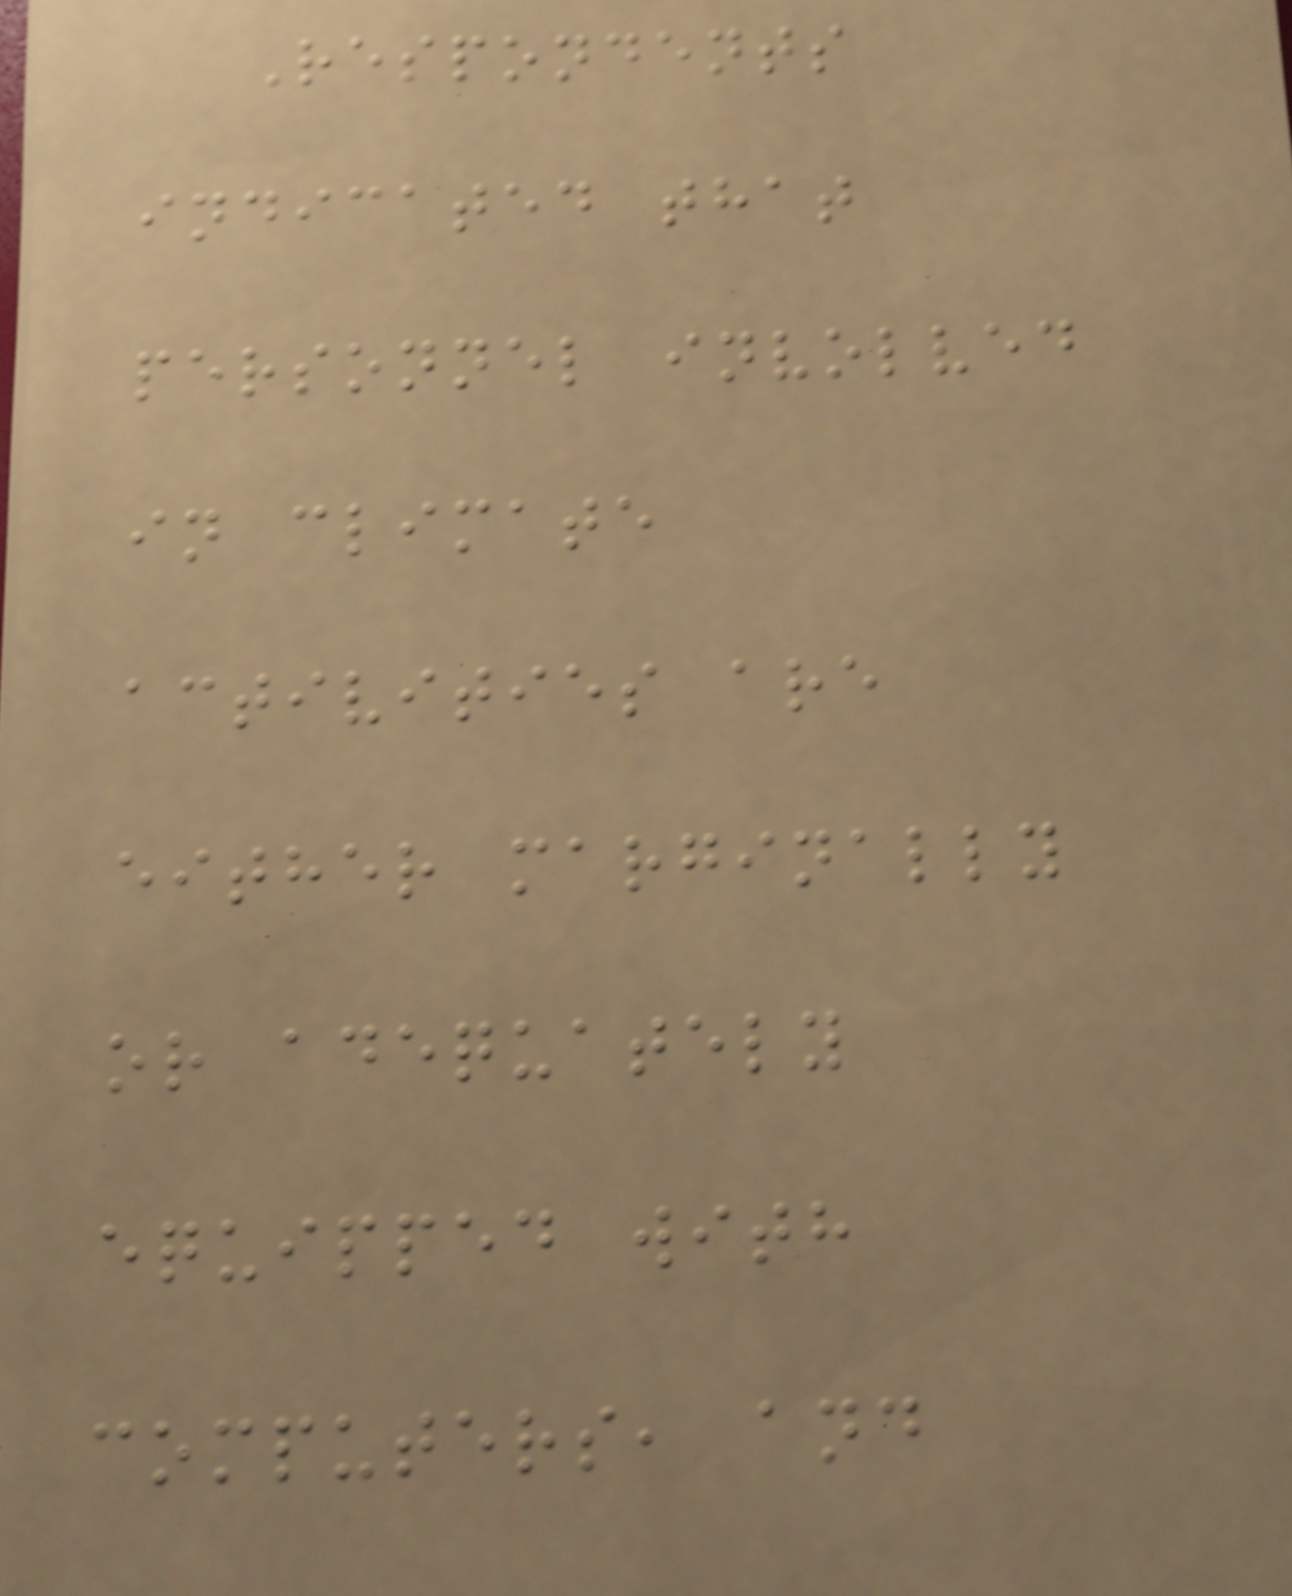Respondents
indicated that
personnel involved
in climate
activities are
either marginally
or adequately
equipped with
computers, and
